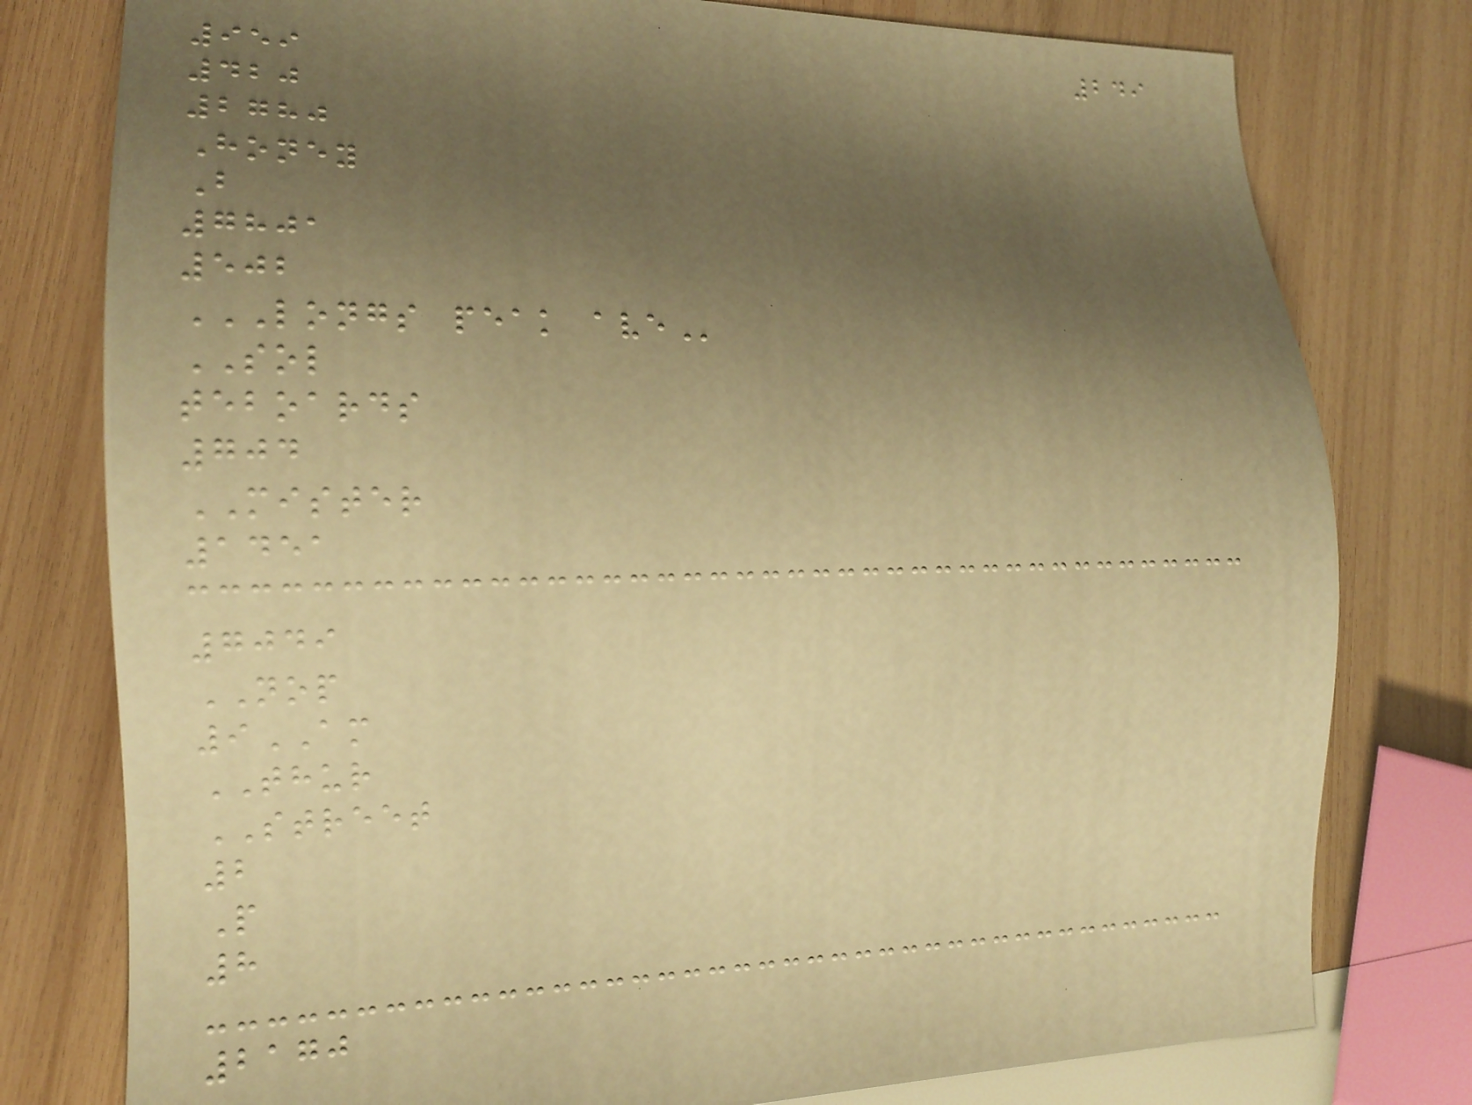249
959
420
2780
Honey
B
7801
502
LONGS PEAK AVE
SOL
teboards
704
MISTER
1451
7049
NOP
9AM
THUR
STREET
2
P
8
2170
